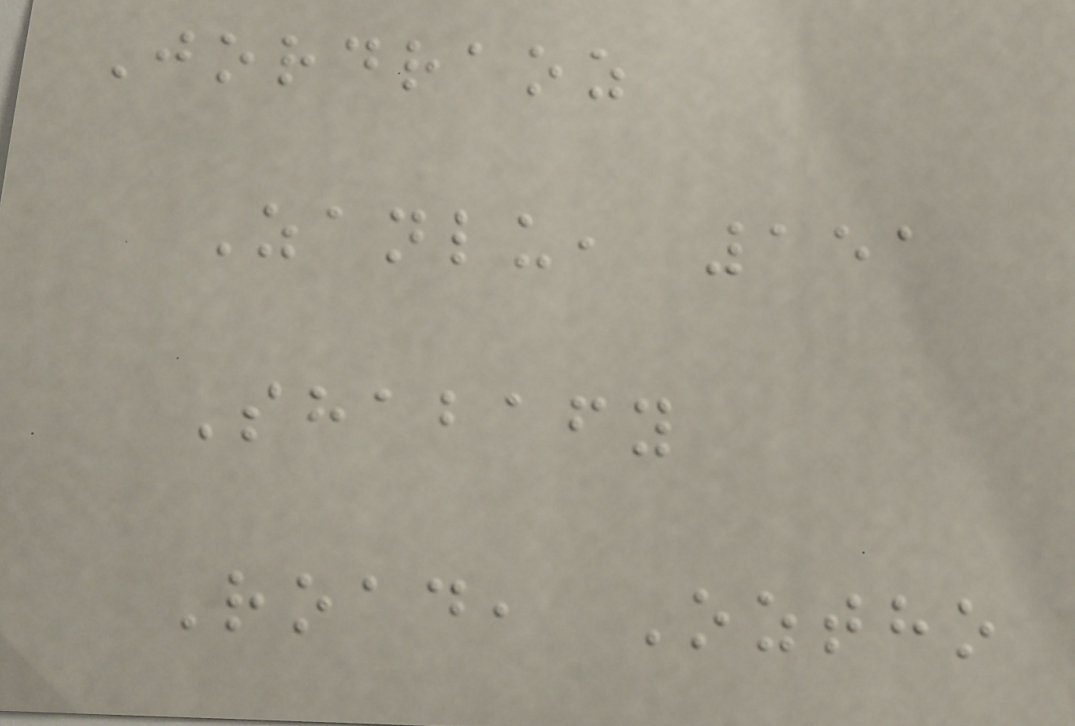Jordraoz
Zanlu, 151
Shabafy
Road, Oztho
